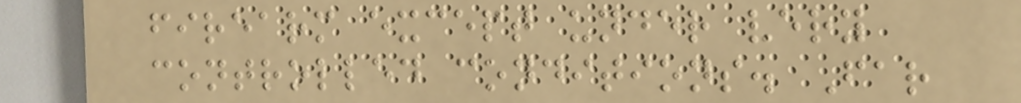firearm except under very
controlled conditions. Far
